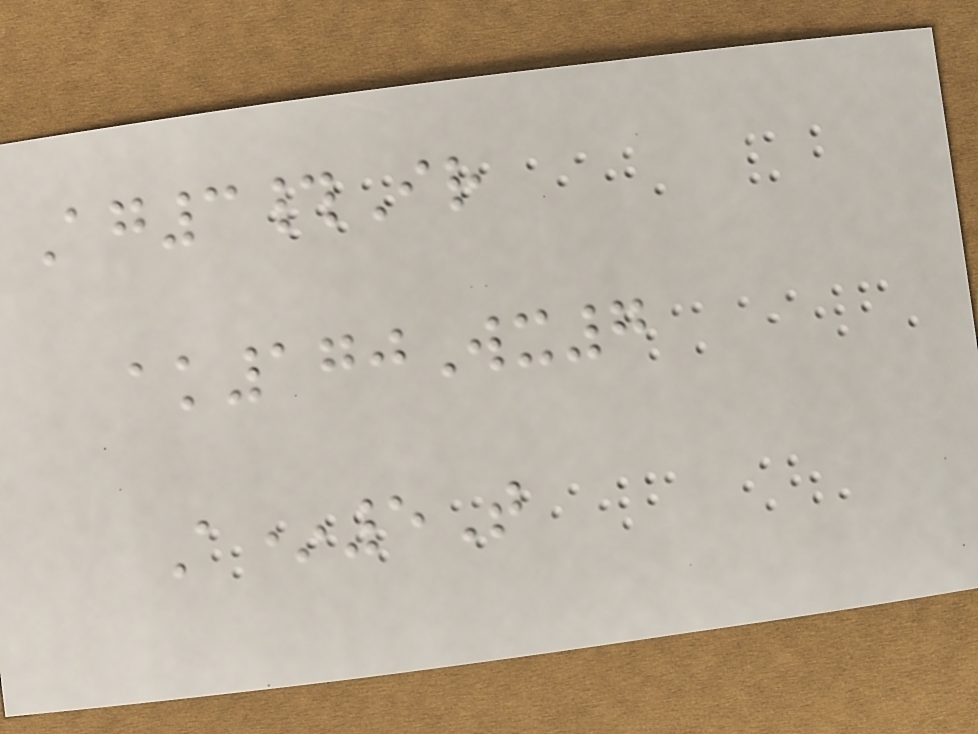Ag3#Ir
ak170Wx7
A*5T
